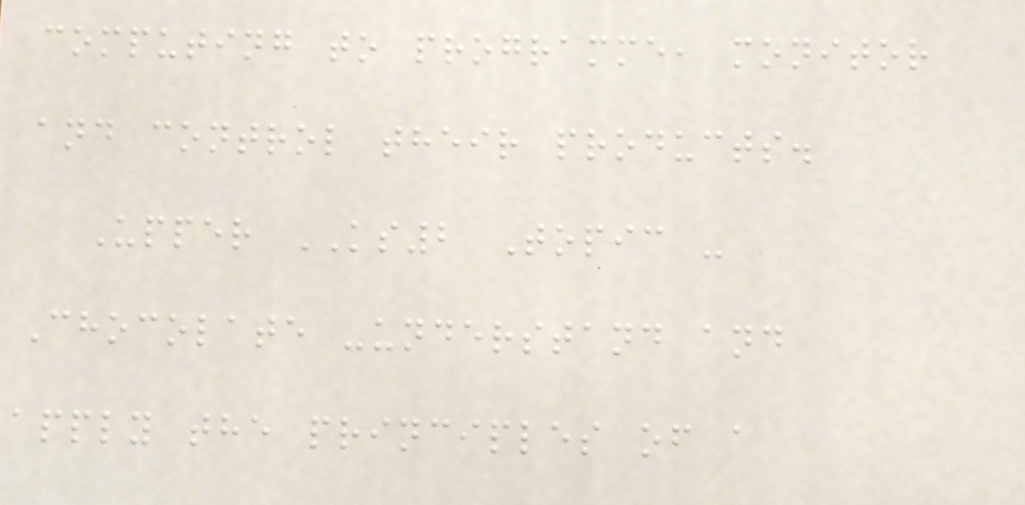computing to programme, monitor
and control their products.
Upper KS2 Topic -
Chocolate -understand and
apply the principles of a
